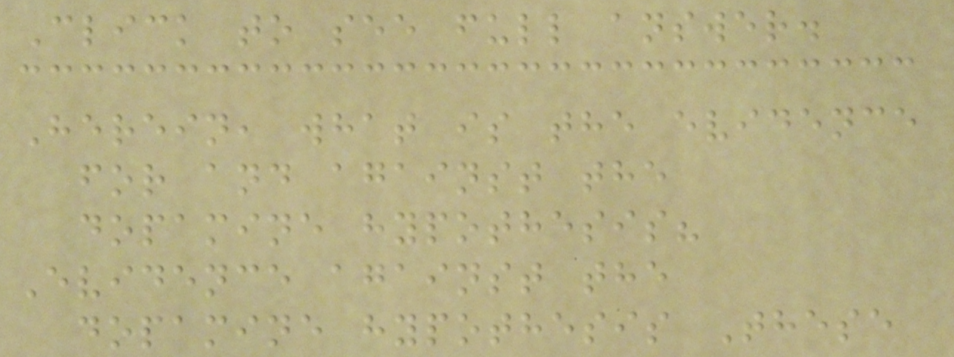Click to see full answer.
Herein, what is the evidence
for and against the
dopamine hypothesis?
Evidence against the
dopamine hypothesis These
